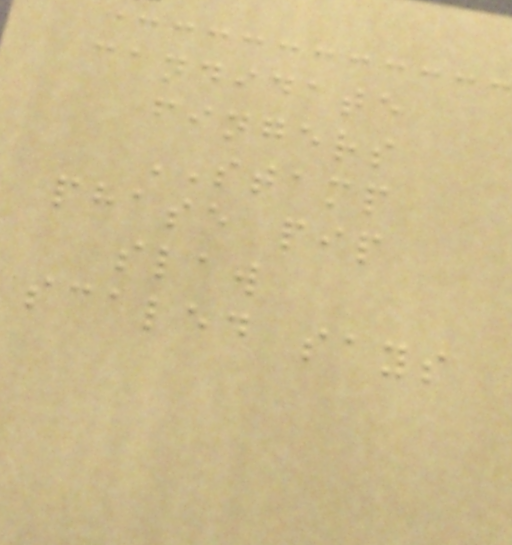candidate
fingers
STAMP
phase pip
slaw
scaled says
